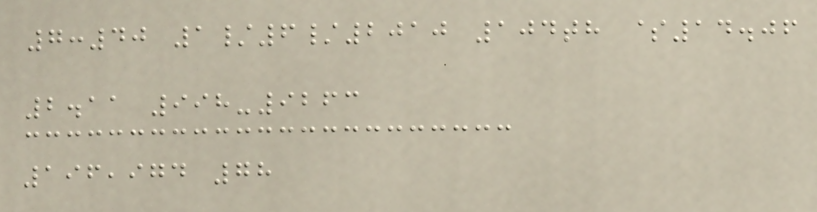7:40 1/6/2010 104th $14.06
2.11 998-9263
196,974 78
